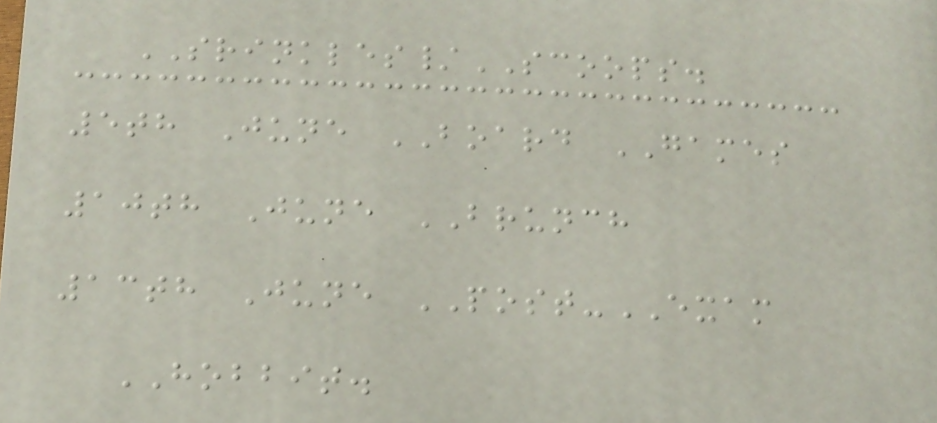SRINKLES/SCOOPS.
5th June BOARD GAMES
10th June BRUNCH
13th June POST-EXAM
HOBBIT.
